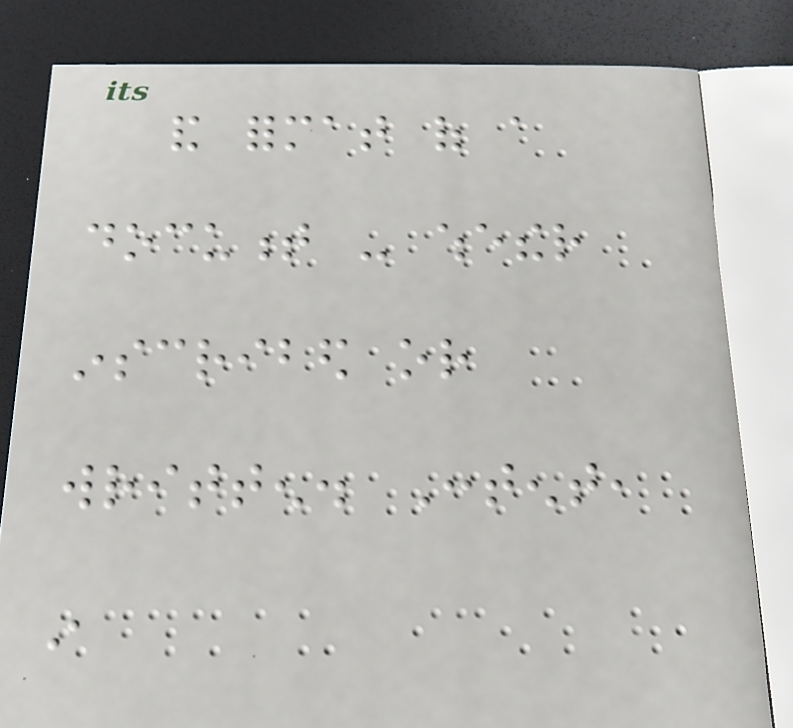and format of a
document - whether
inscribed or
written. Content,
in
